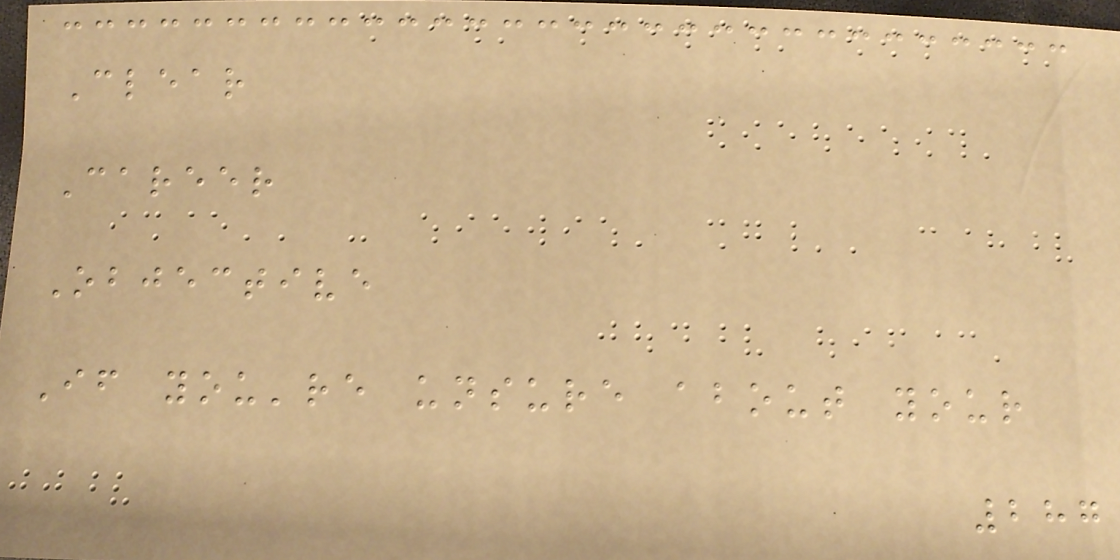Clear
Career
Objective
If you're unsure about your
287
